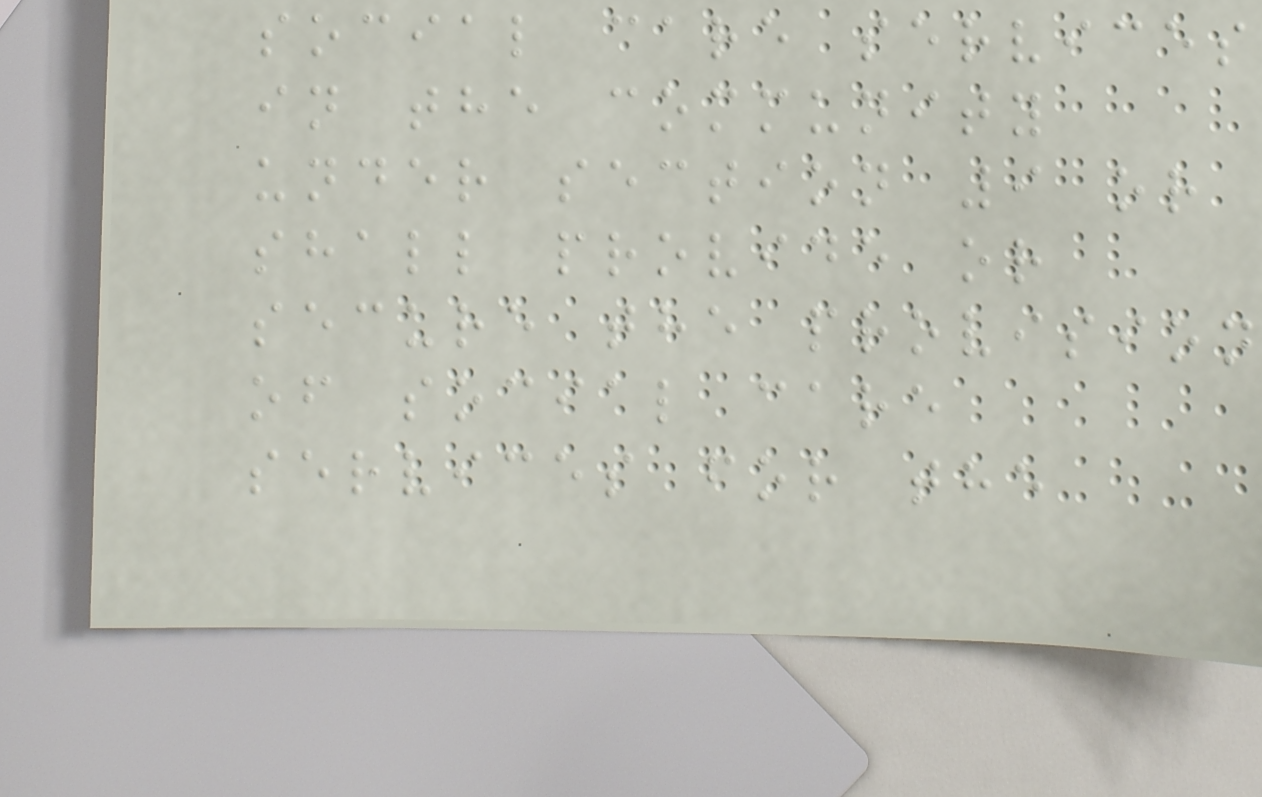social care services
in the community
under section 9 or
shall provide or
secure the provision
of social care
services for the
